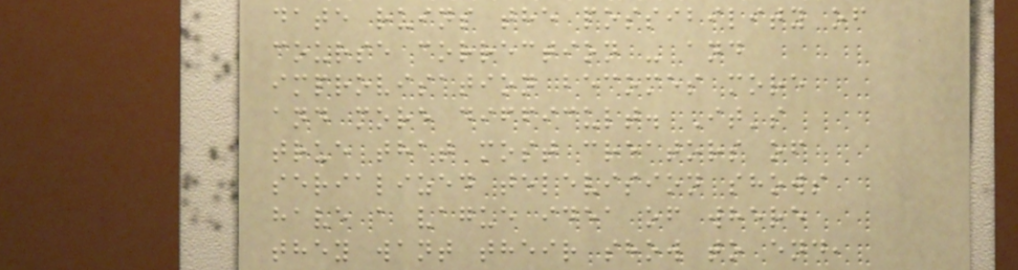date ruins the possibility of
course correction - and
improvisation becomes more
and more difficult. It's
true that most creators of
serialized television shows
have a vague idea of where
they want their show to end,
